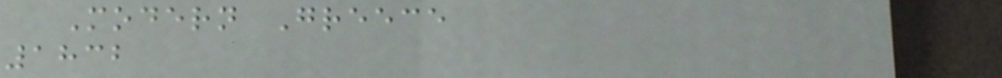Modern Greece
1832
